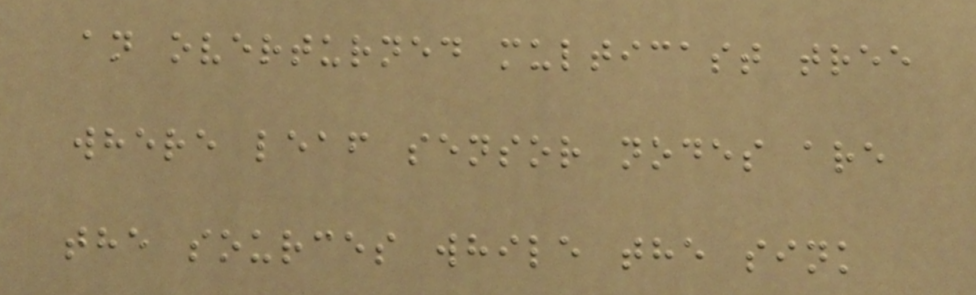an overturned multicast tree
where leaf sensor nodes are
the sources while the sink
